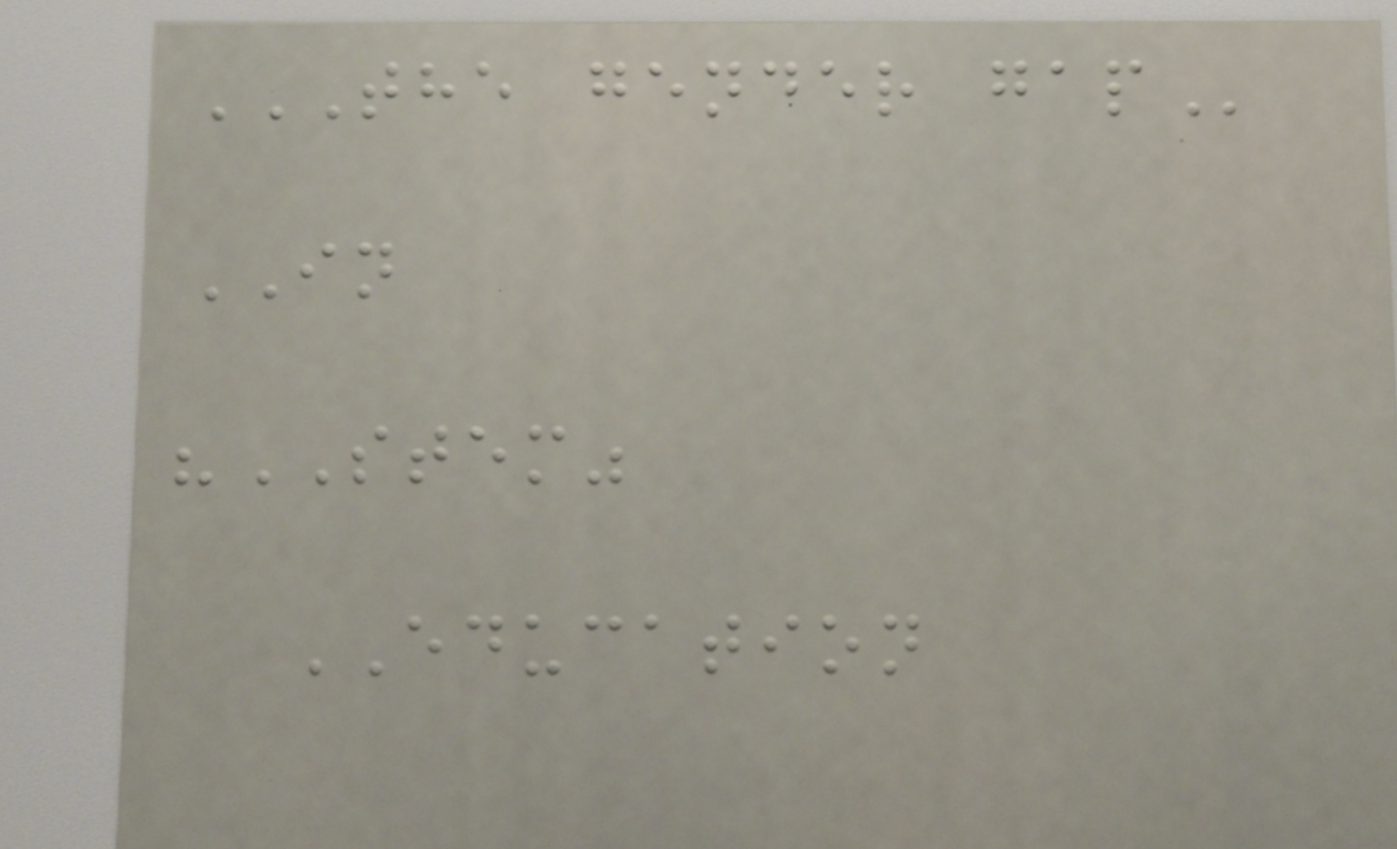THE GENDER GAP
IN
"STEM"
EDUCATION
